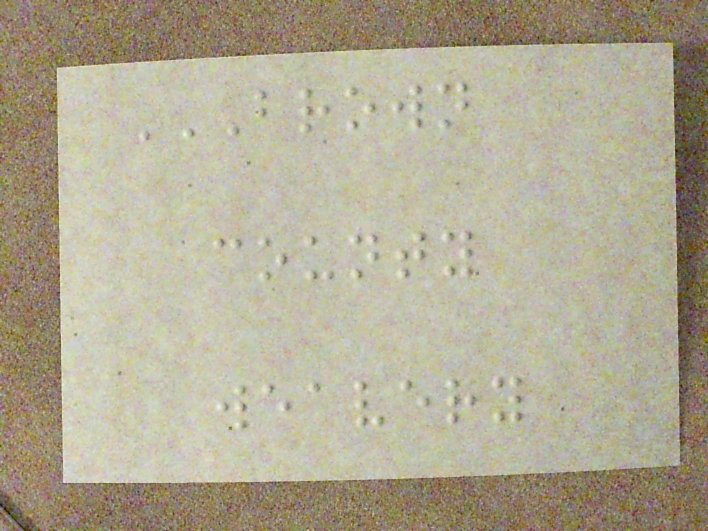BROWN
COUNTY
WEAVERY
